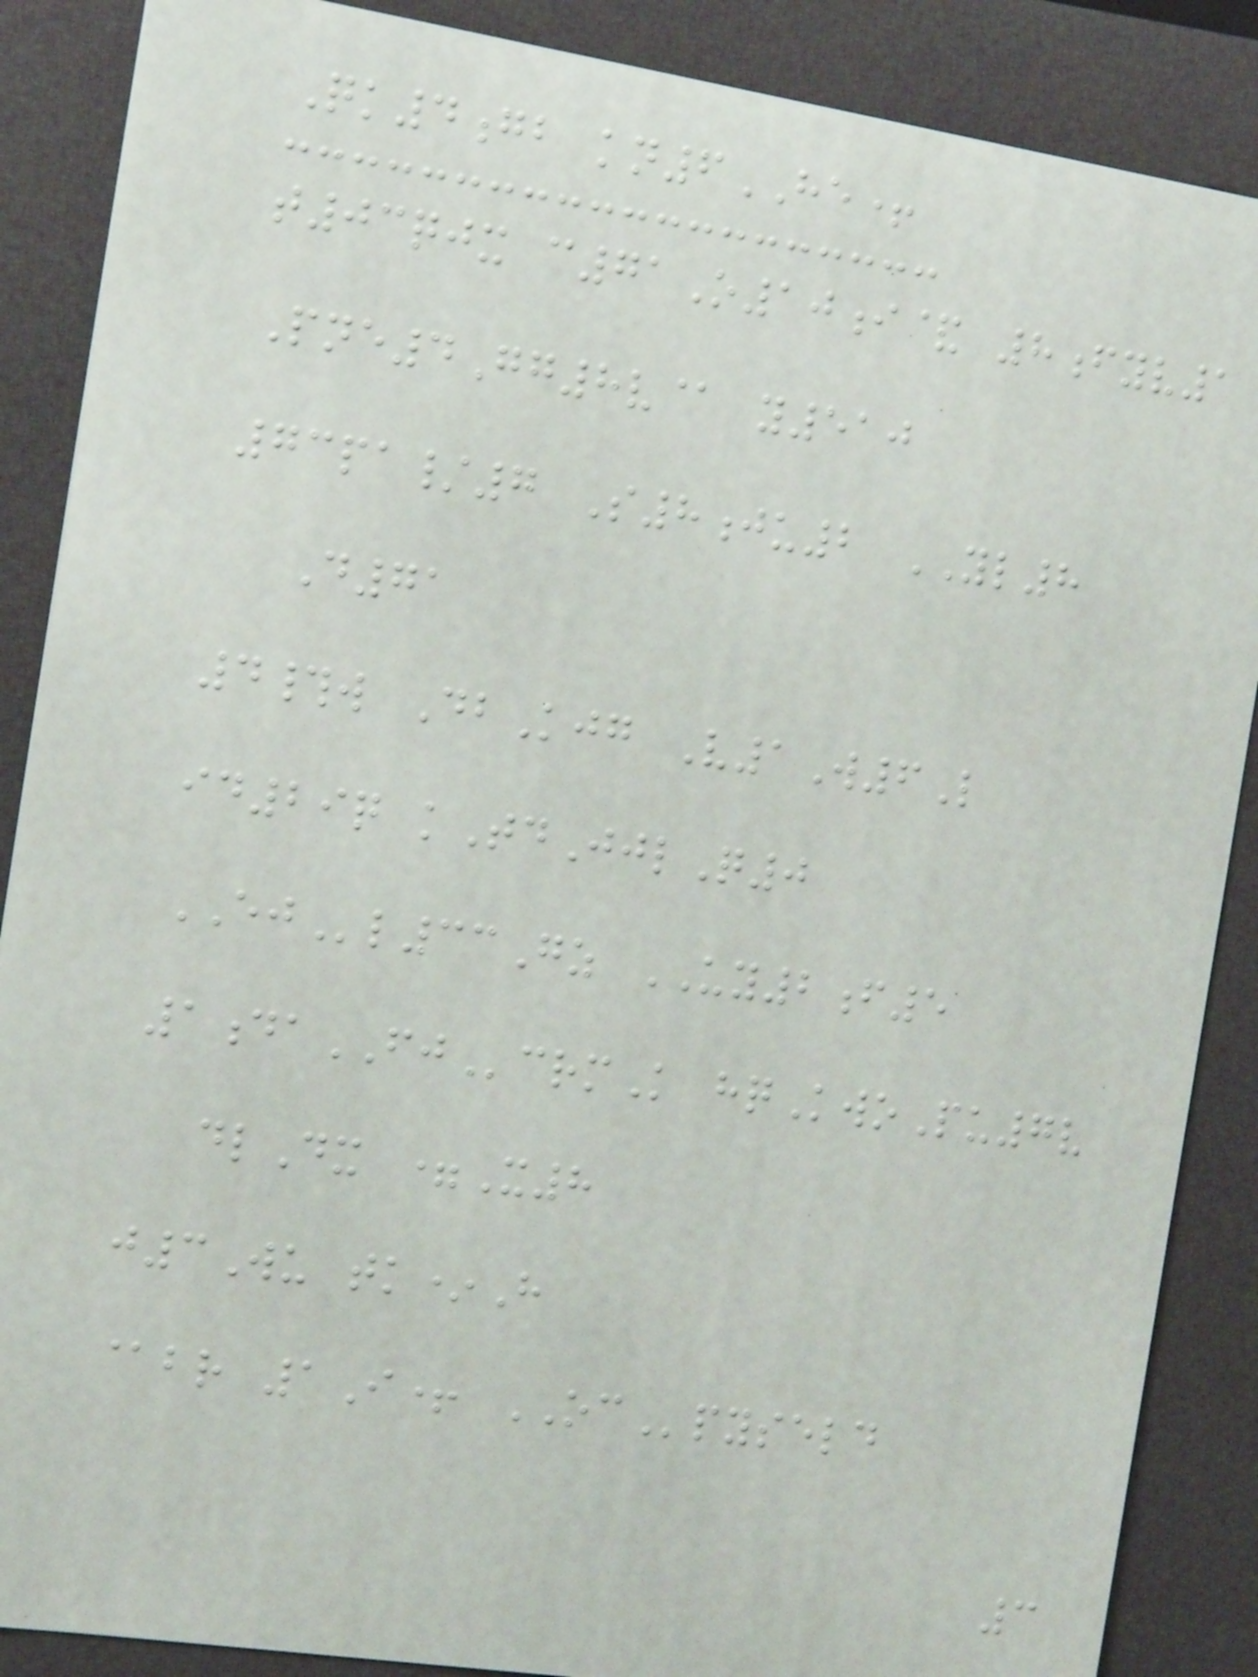Qk4gb kn6HE+
t03qjx c71O10i& 8fyv1
Pne4Gg8v@ y510
73pa/7 S8ju2 YL8
D71
4#w DbKjg V1W6L
id29q kTdJjlQ0
EJl33Gz UY2f5
1daFJcrmK hqKwoPu7v
dlDx =X8
j3Wu tk*H
@br 1I+ OCpyseld
3
